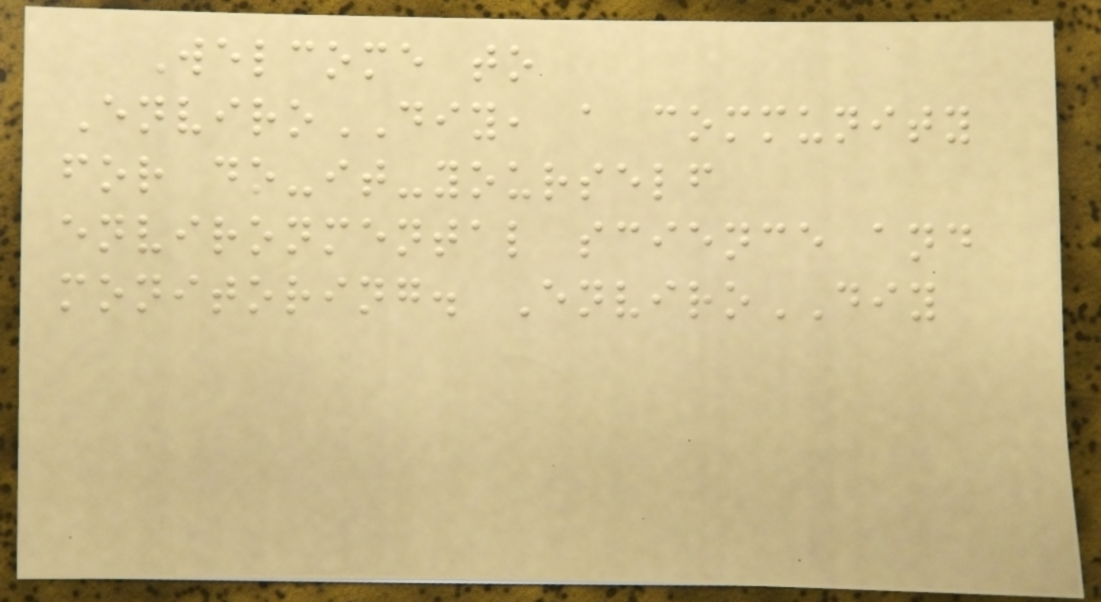Welcome to
EnviroDIY, a community
for do-it-yourself
environmental science and
monitoring. EnviroDIY
